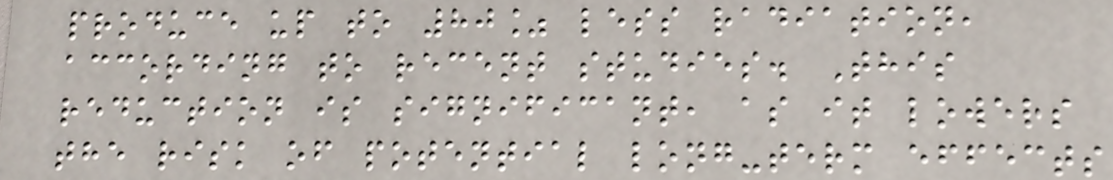produce up to 80% less radiation,
according to recent studies. This
reduction is significant, as it lowers
the risk of potential long-term effects
